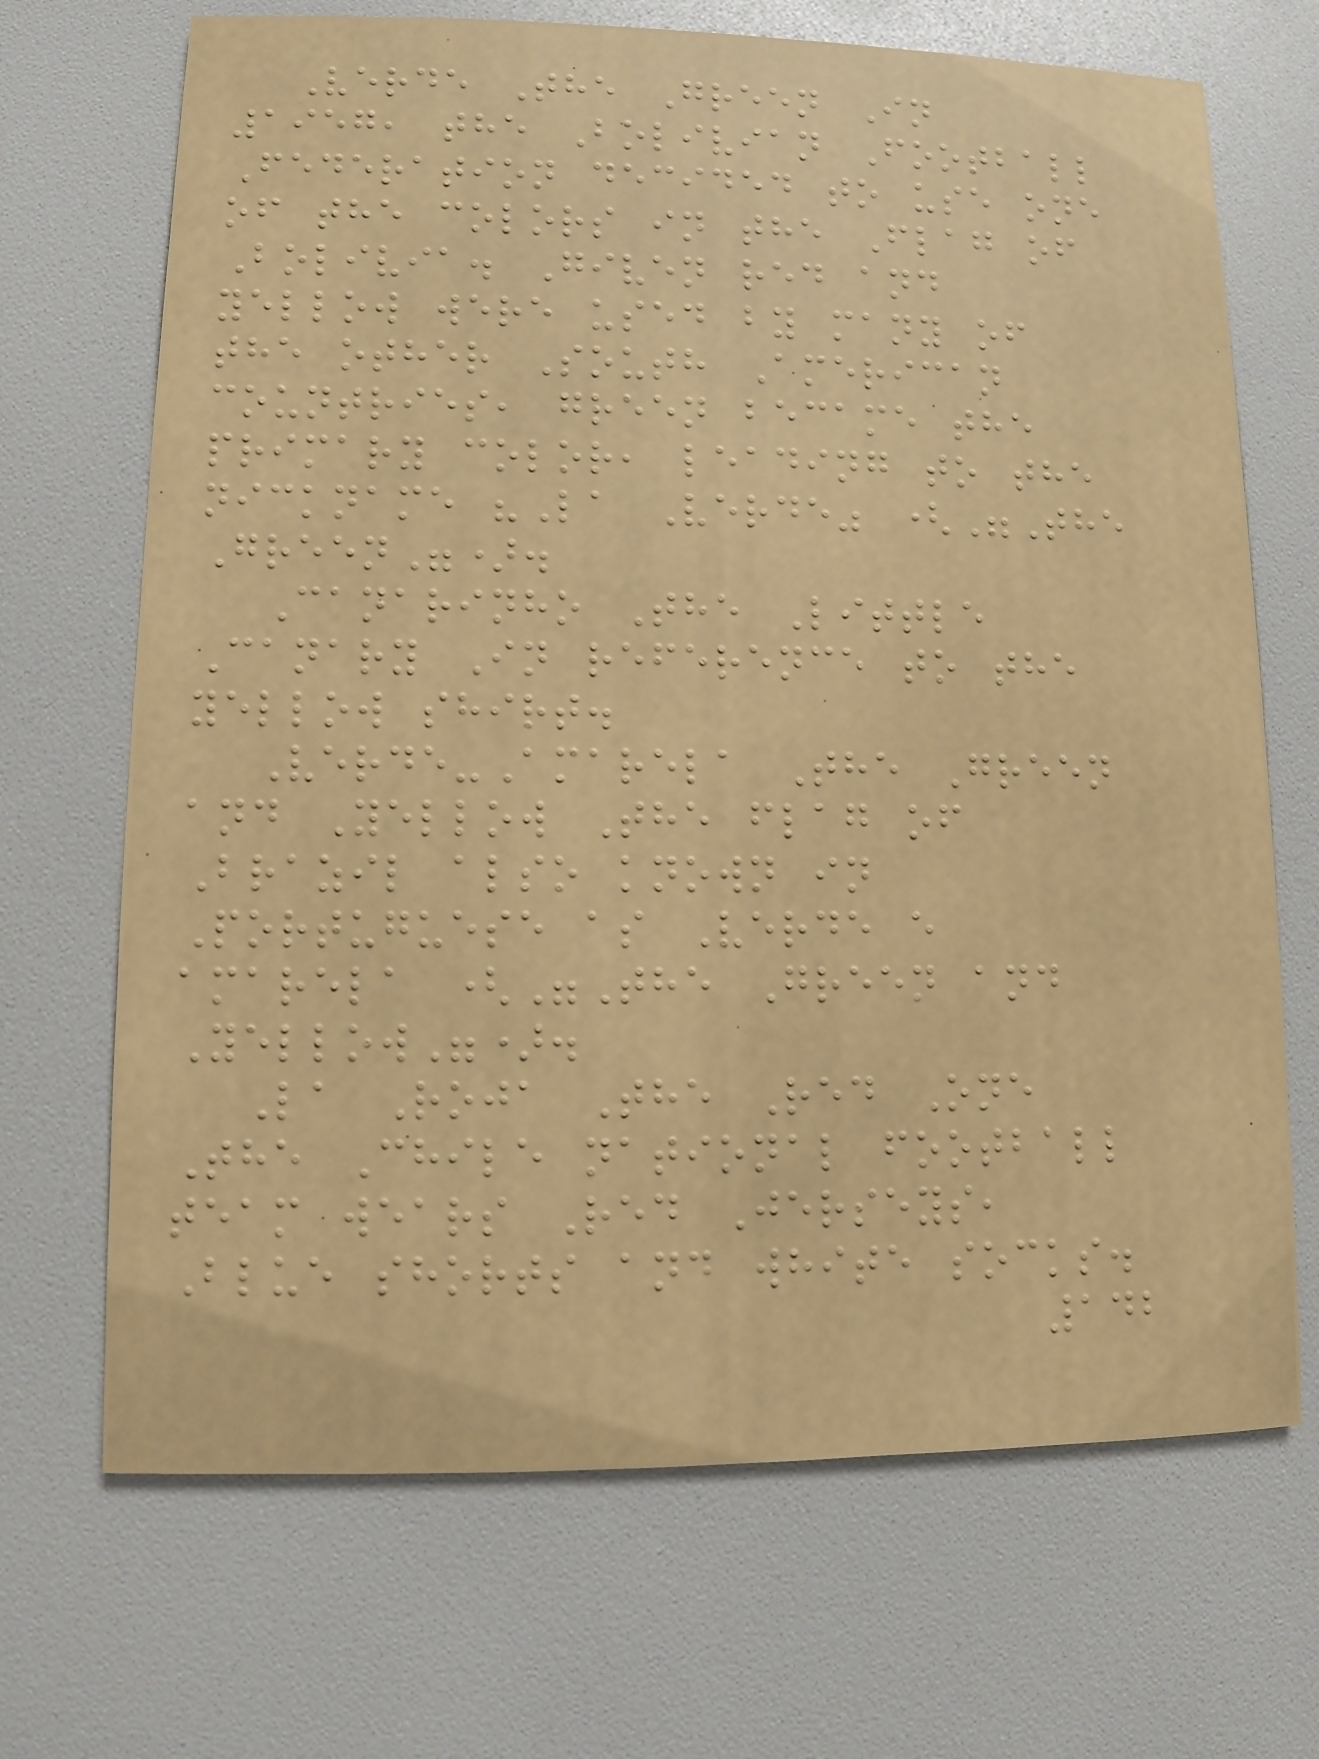Verde The Green In
1957, the Bolivian Football
Federation decided to use one
of the colors in the Flag of
Bolivia. Given red and
yellow were used by many of
the other South American
countries, green became the
primary color, leading to the
nickname "La Verde" ("The
Green").
Canarinho The Little
Canary In reference to the
yellow shirt.
Verde-Amarela The Green
and Yellow The flag of
Brazil also known in
Portuguese as Verde e
amarela ("The Green and
Yellow").
La Roja The Red One
The Chile national football
team wears Red Jerseys,
Blue shorts and white socks.
142
